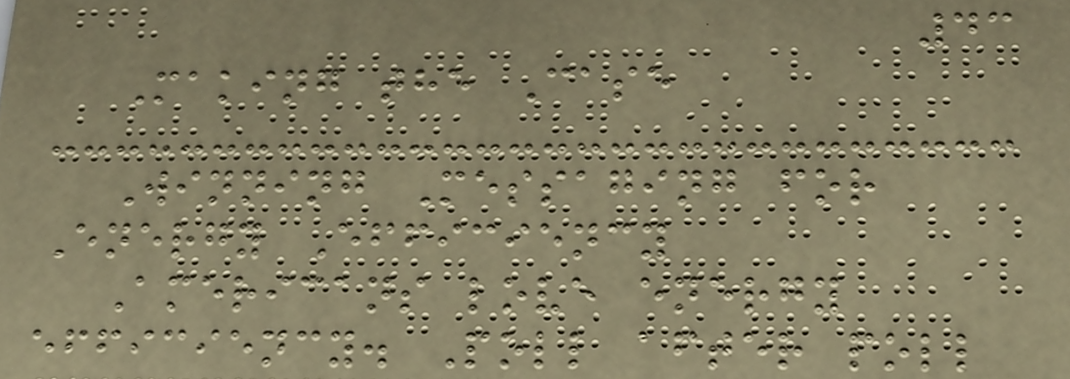43
Making the Case
Winning Messaging for
Energy Efficiency
Americans love energy
efficiency. Poll after poll
